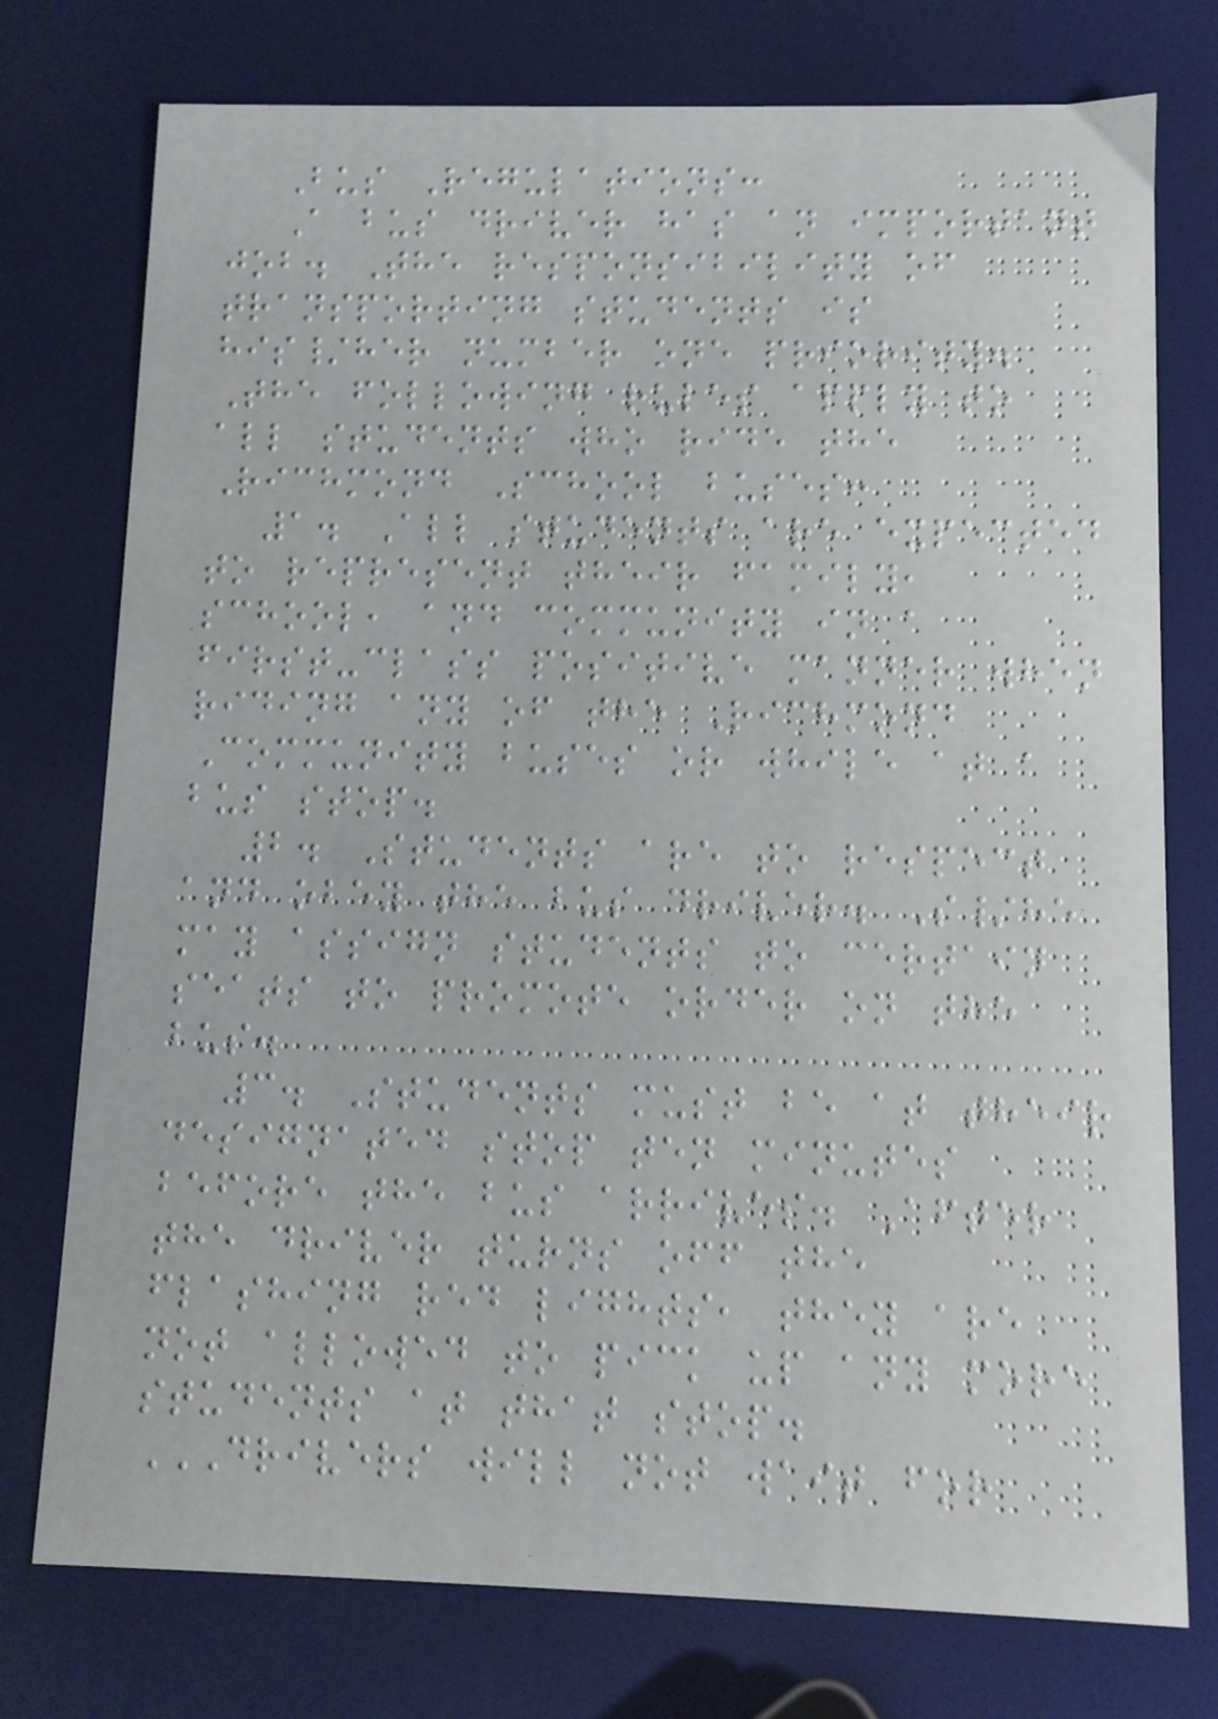Bus Regulations:
A bus driver has an important
job. The responsibility of
transporting students is
his/her number one priority.
The following rules apply to
all students who ride the
Richmond School buses:
1. All students are expected
to represent their family,
school, and community in a
first-class positive manner when
riding any of the Richmond
Community buses or while at a
bus stop.
2. Students are to respect
and obey the bus driver. S/he
may assign students to certain
seats to promote order on the
bus.
3. Students must be at their
designated stop ten minutes
before the bus arrives. After
the driver turns off the
flashing red lights, they are
not allowed to pick up any more
students at that stop.
DRIVERS WILL NOT WAIT FOR
